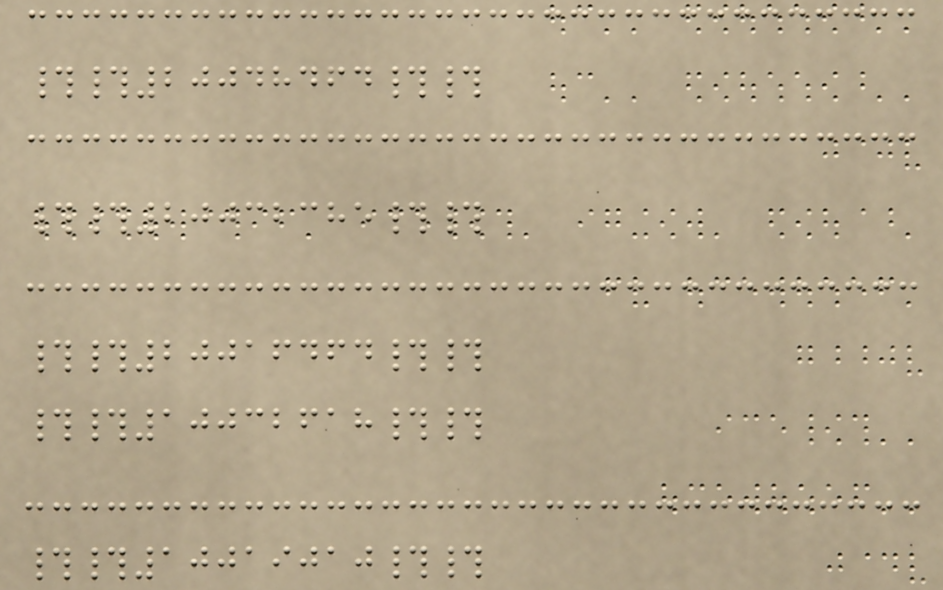##20048464##
##20032385##
##20016464##
##10032618##
##10019010##
